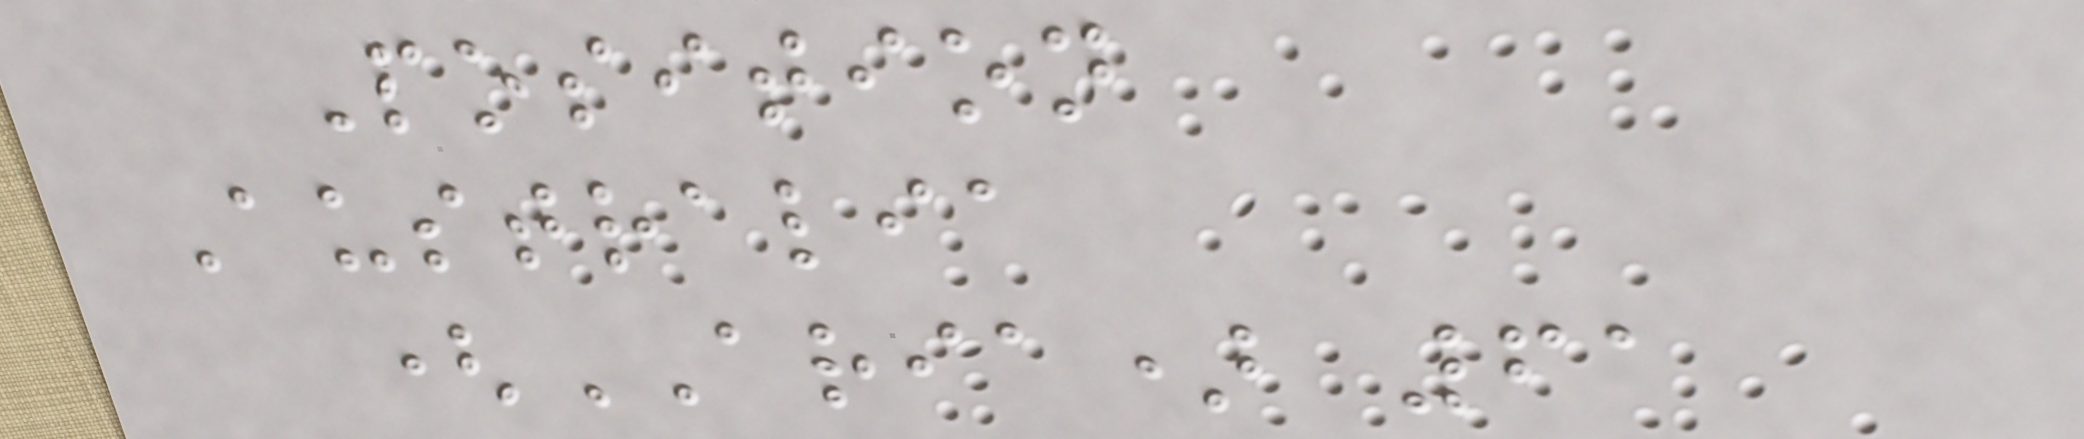Position
Australia
(ARIA) 61
